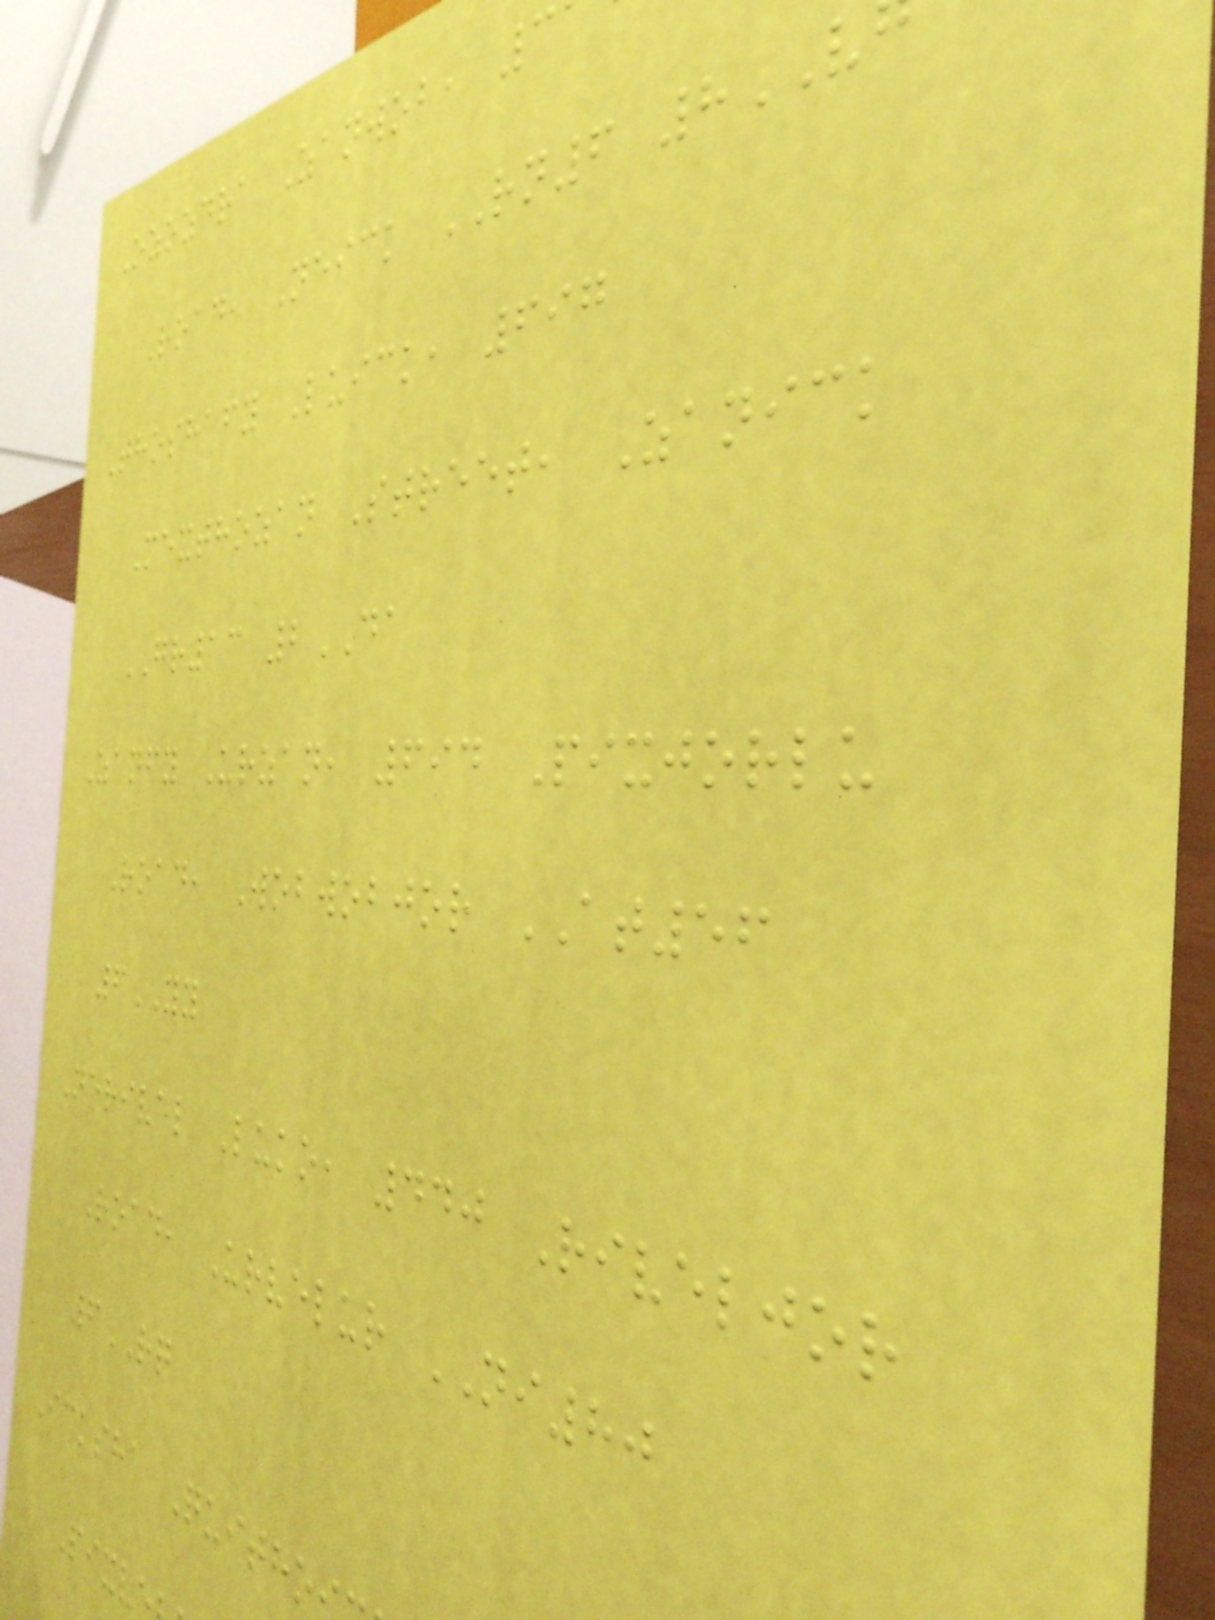Ozozdra Zanwob, 3
Road, Neick RN6 8
Thoshafy Luick, 697
Mexthozan Street, Zanick
GR13 2DA
Zanfy Urzan, 694 Pixjorlu
Road, Wobwobjor AT56
6YY
Nerivel Luko, 440 Riveljor
Road, Urvelur NI80
6RQ
Icksha Quitho
